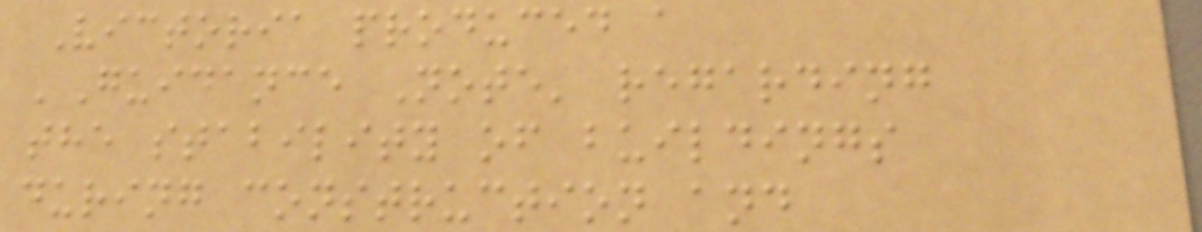Victoria produced a
'Guidance Note' regarding
the stability of buildings
during construction and
